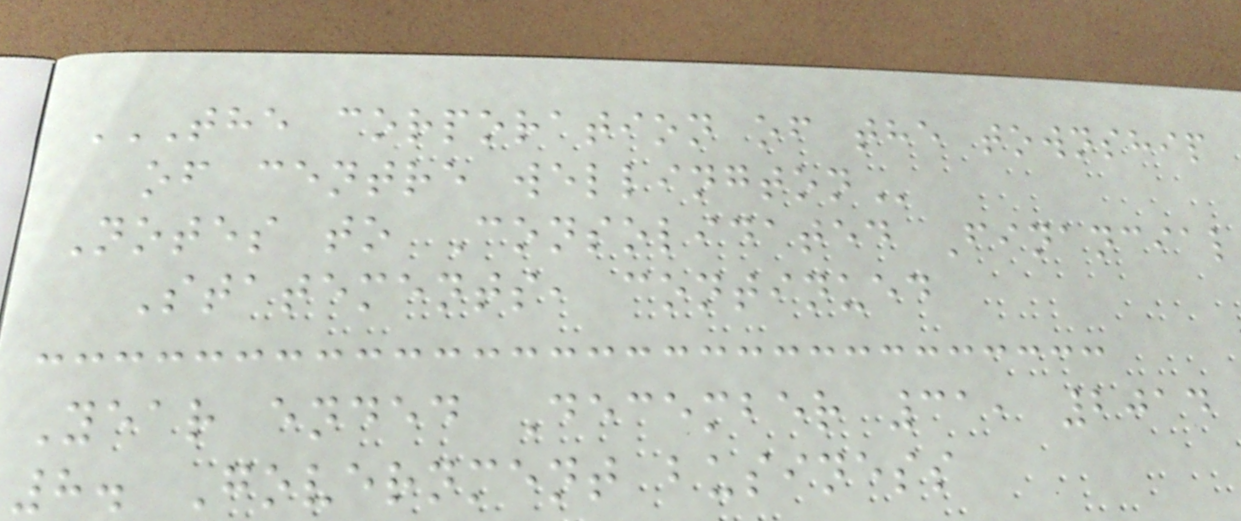THE CORPORATION OF THE TOWNSHIP
OF CENTRE WELLINGTON
Notes to Consolidated Financial
Statements, continued
Year ended December 31, 2014
8. Government business
